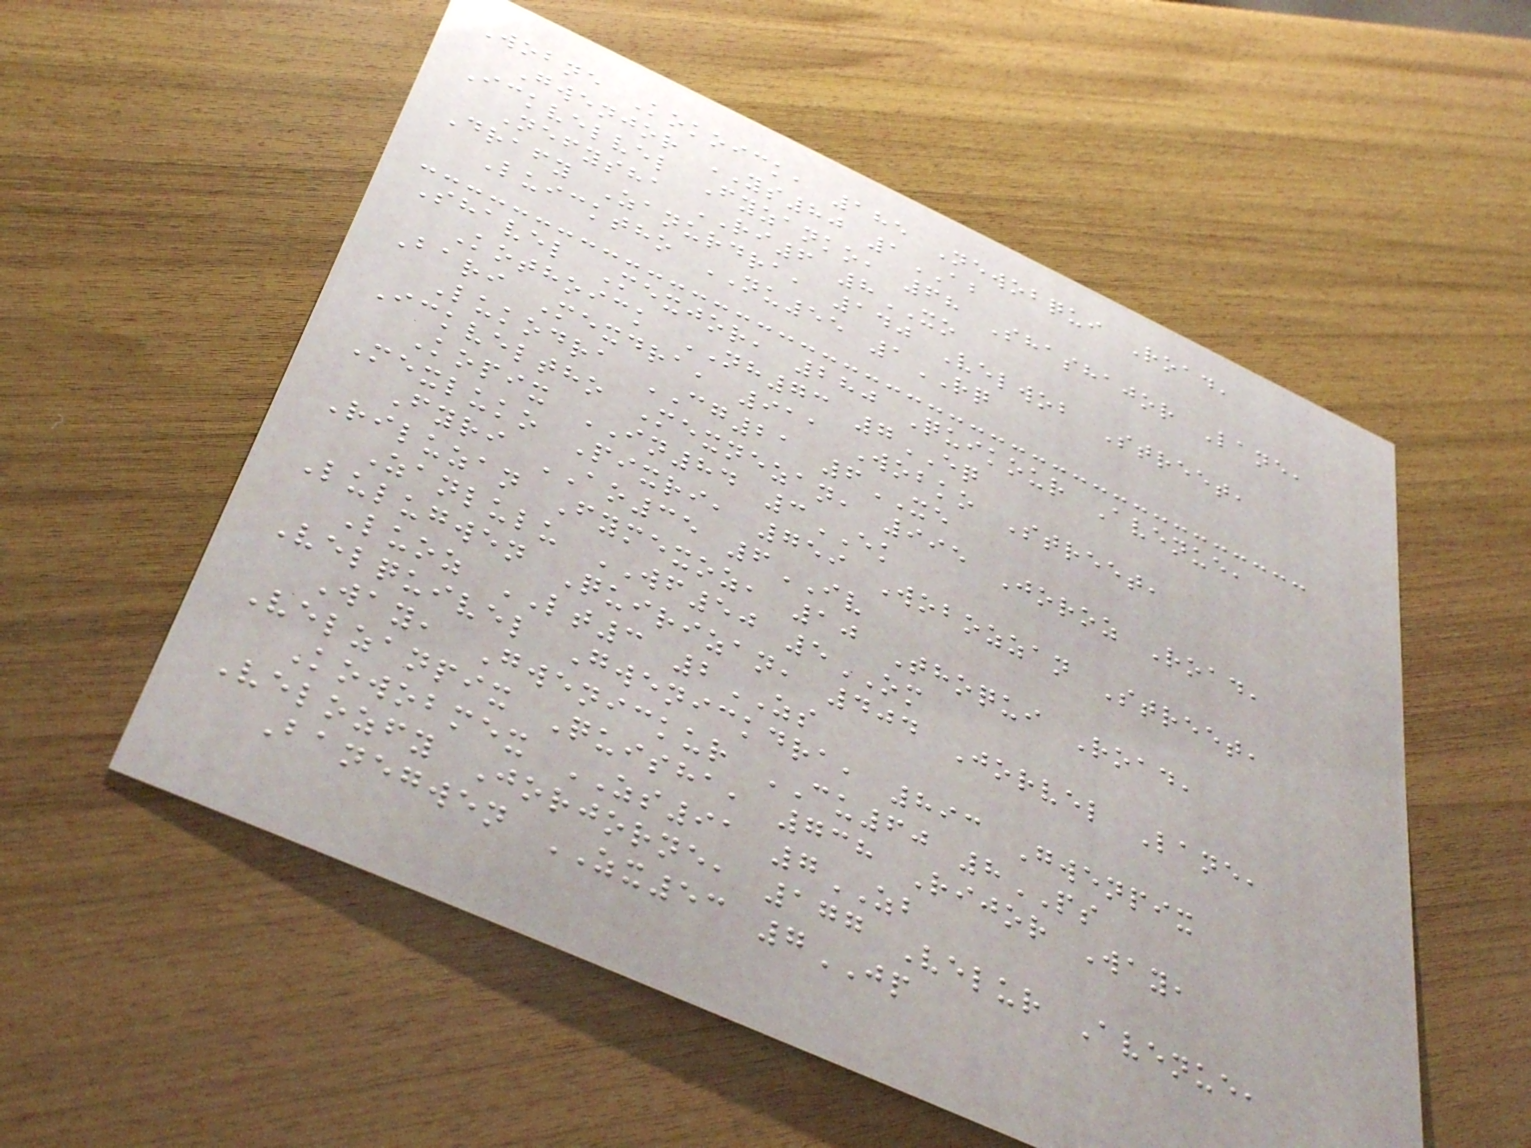Wobne Kokoick, 185 Newobqui Road,
Gwenjor YS80 1AB
Ickvelvel Fyzanko, 68 Shashajor Lane,
Nefysha RI6 8XO
Drafy Zanurdra, 140 Velwob Street,
Luicktho NU55 1RQ
Shavel Mexjor, 280 Quikour Avenue,
Kothoick NH73 7EQ
Bari Mexdra, 911 Wobko Street,
Lukodra CG21 6XE
Ickveltho Mexnezan, 995 Joroz Road,
Kopix IN84 3EK
Mexluko Pixri, 759 Wobozzan Street,
Fyri AO35 6IV
Riluzan Fymexoz, 10 Thoqui Road,
Zanlulu WF50 5OM
Lulugwen Quirizan, 404 Jorvel Lane,
Luoz LT3 2ZS
Velquivel Gwenickdra, 893 Gwenpix
Way, Gwenickur CU60 8PS
Velzanpix Quisha, 738 Rijor Way,
Kowobmex ZS91 7ZB
Velozfy Jorjorne, 177 Velur Avenue,
Banegwen ZX53 7JP
